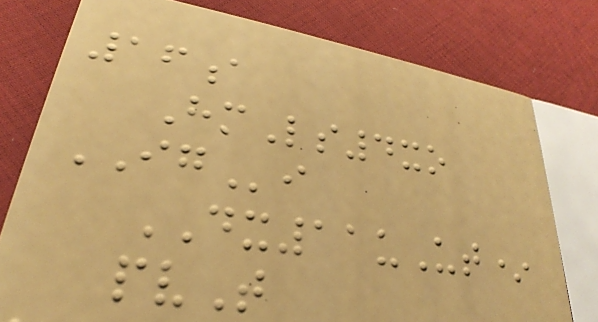16a
HmLs4xo
IGi
DX11uUt*
pvT
